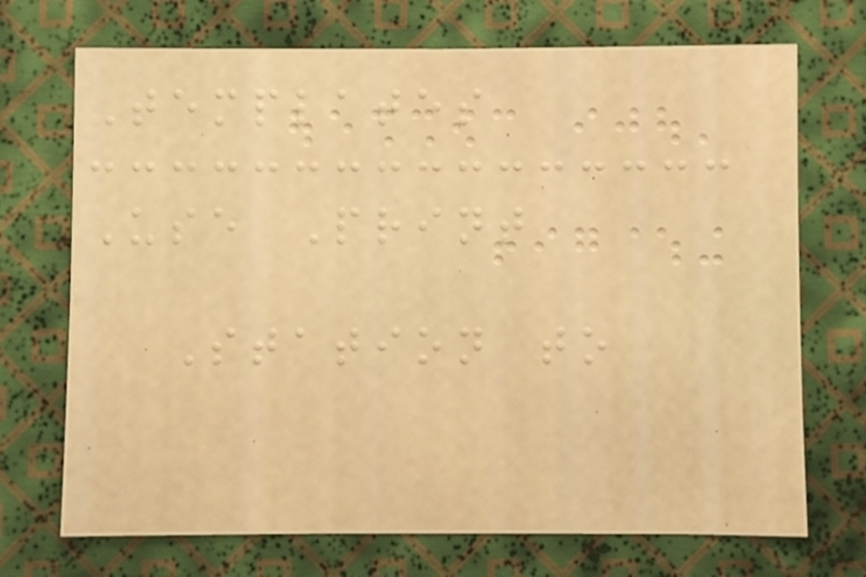Templates
Use Print
Station to
